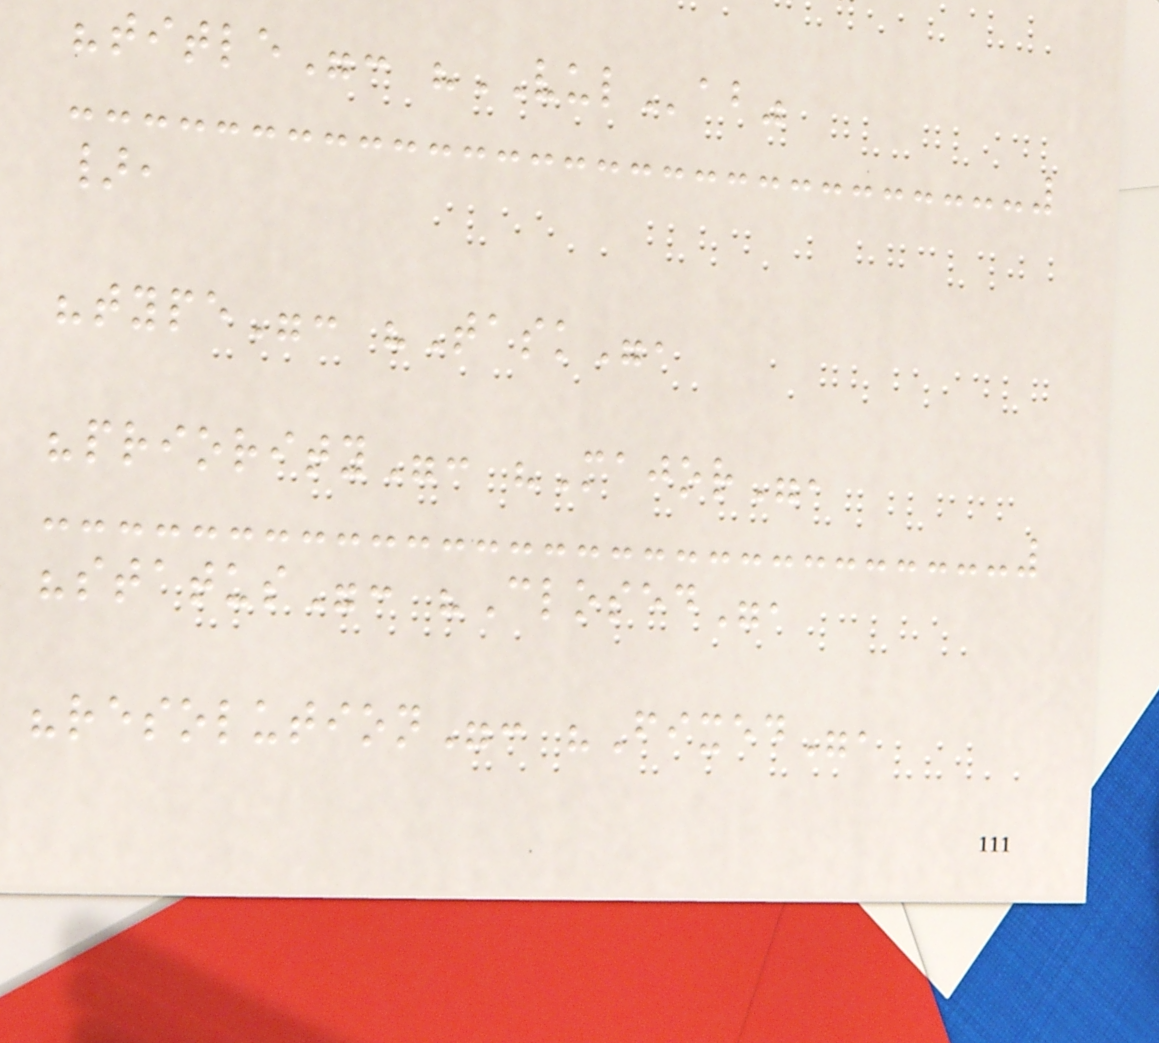"title": "VULab"
},
"type": "Task",
"priority": "Major",
"status": "Closed",
"resolution": "Fixed",
